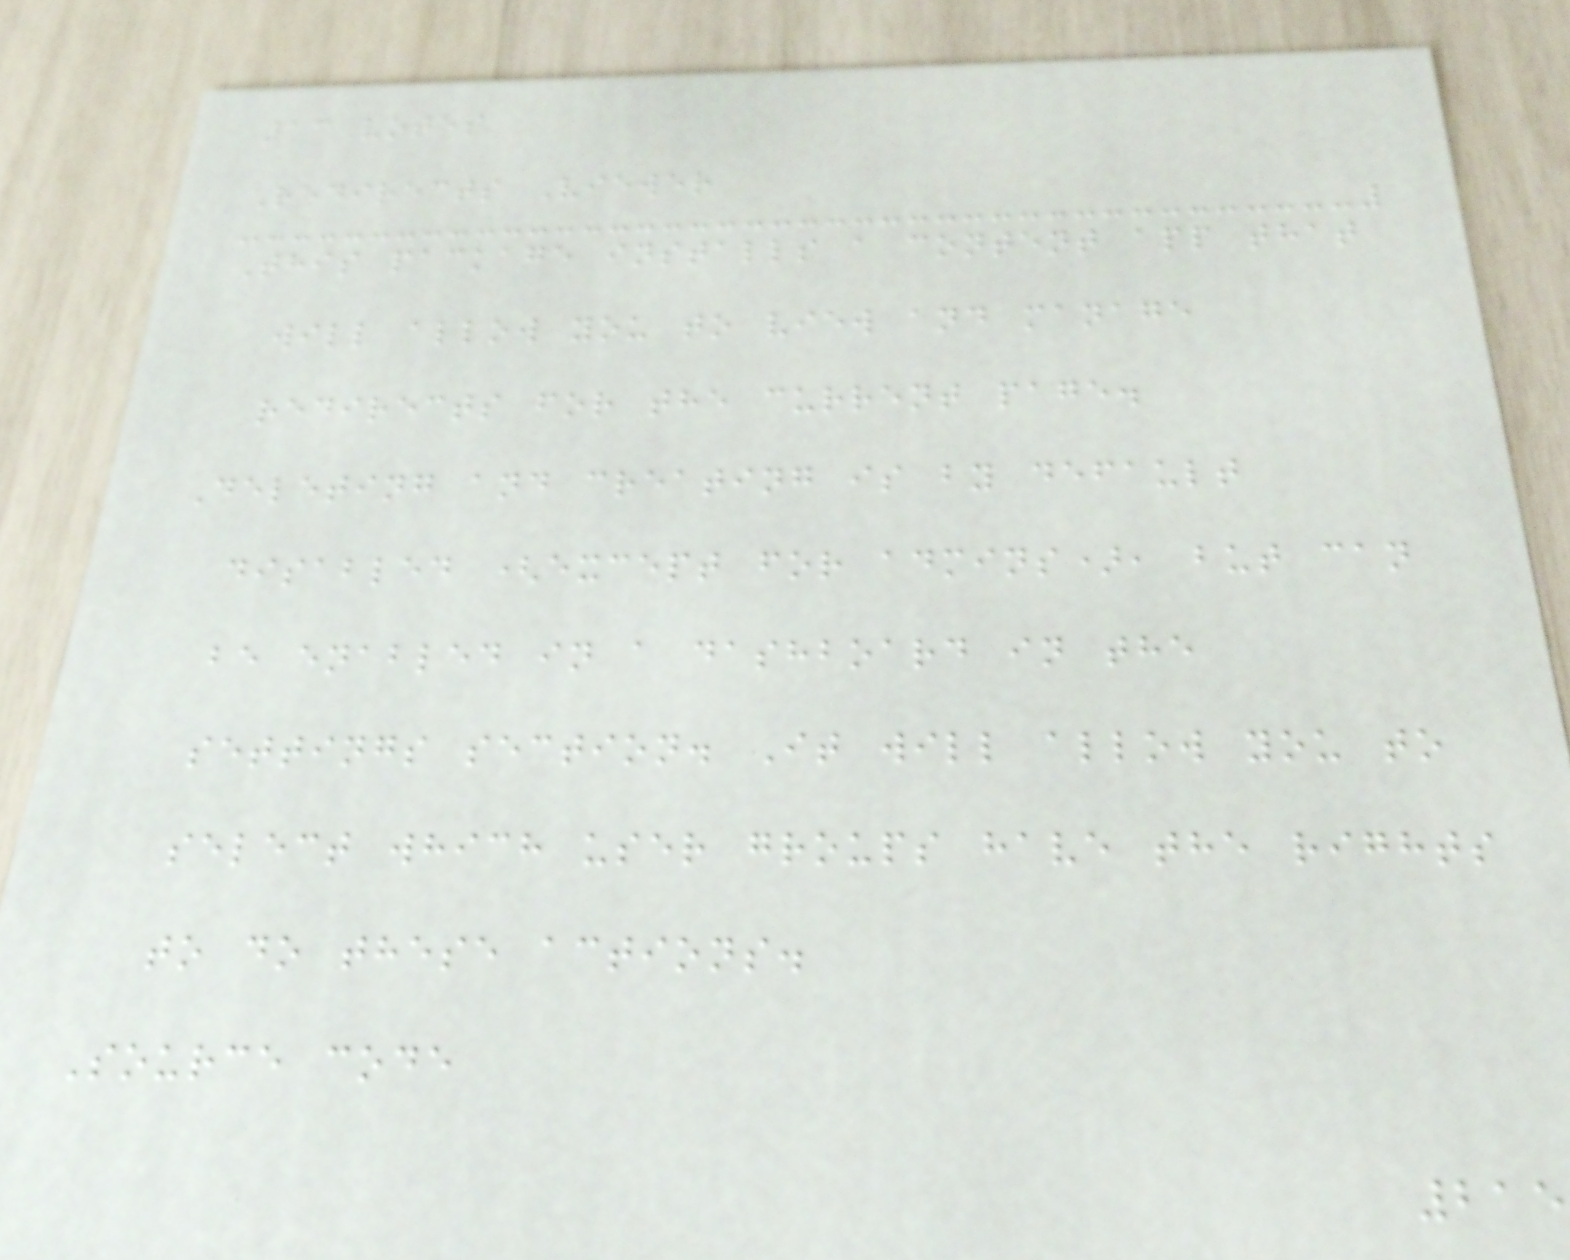13 votes
Redirects Viewer
This package installs a content app that
will allow you to view and manage
redirects for the current page.
Deleting and creating is by default
disabled (except for admins), but can
be enabled in a dashboard in the
settings section. It will allow you to
select which user groups have the rights
to do these actions.
Source code
215
